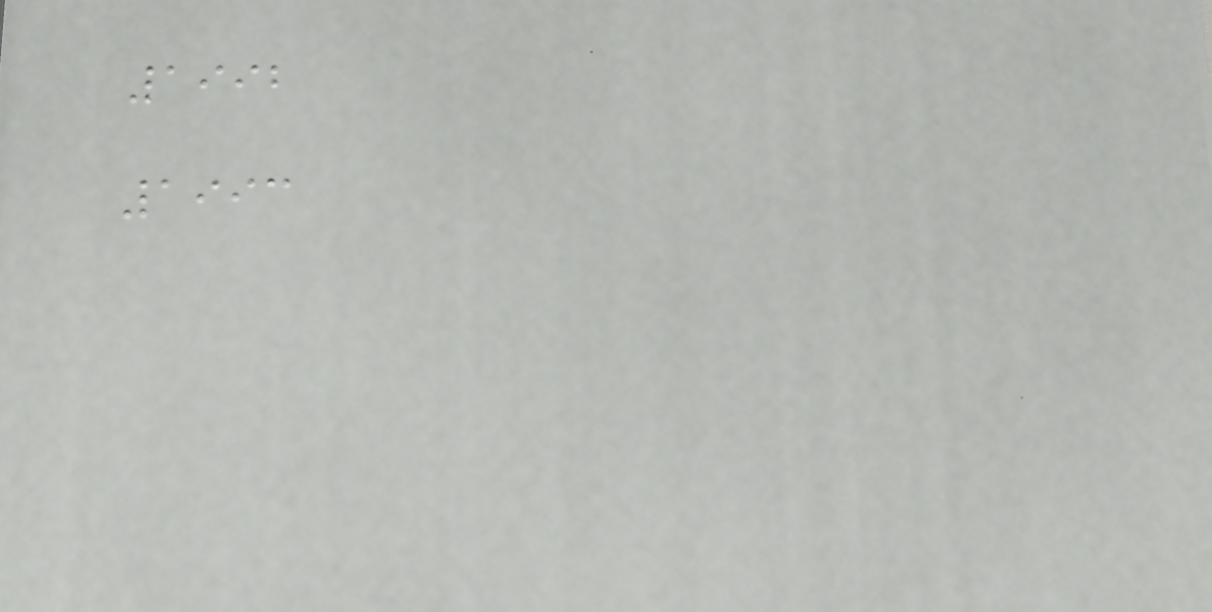1992
1993
